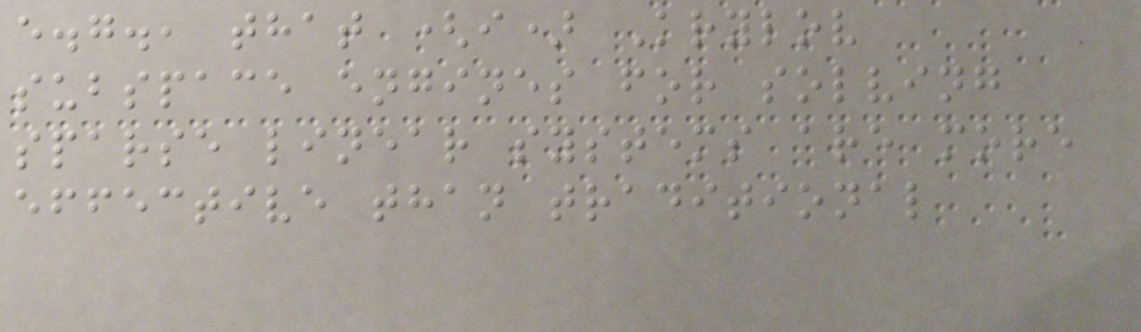e.g., that (i) Krylov
subspace engines for solving
sparse linear systems are more
effective than traditional
